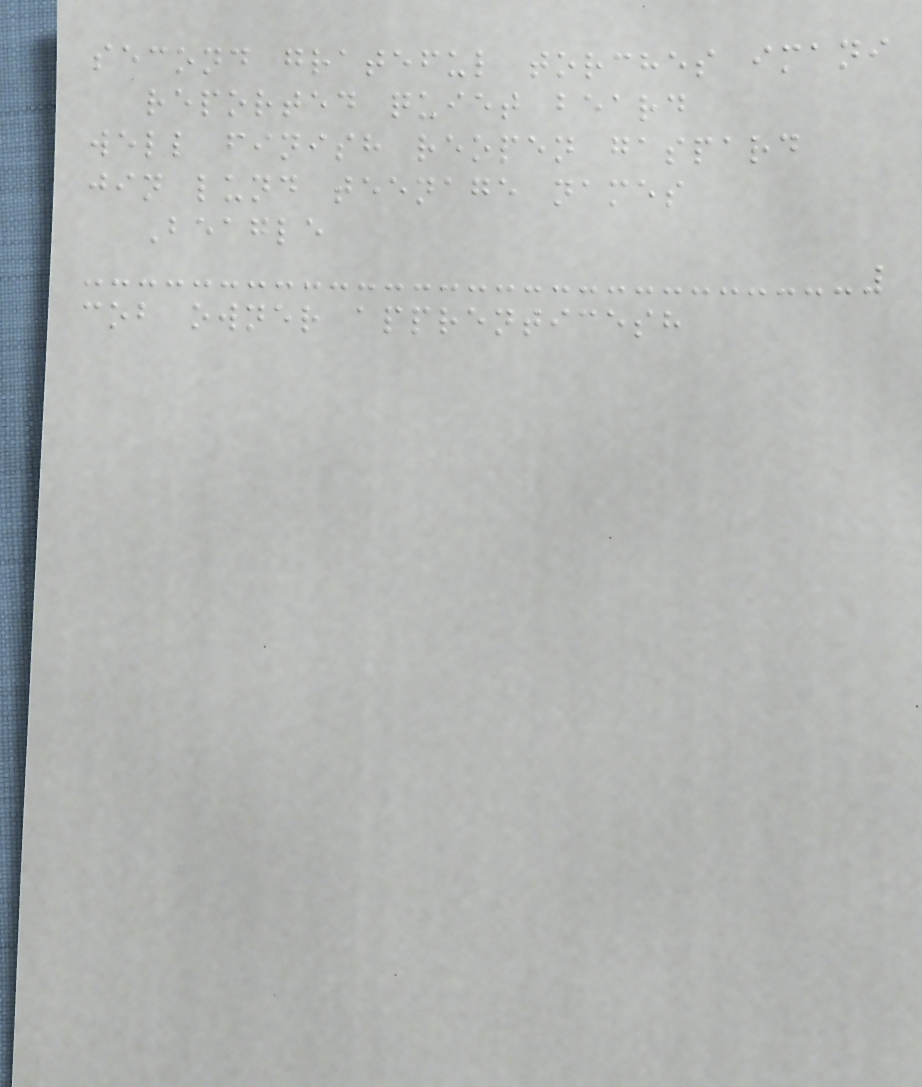second grateful torches imani
reported quiet beard
well finish reopen gaspard
jin lund teenage names
Beagle
cob owner apprenticesh
